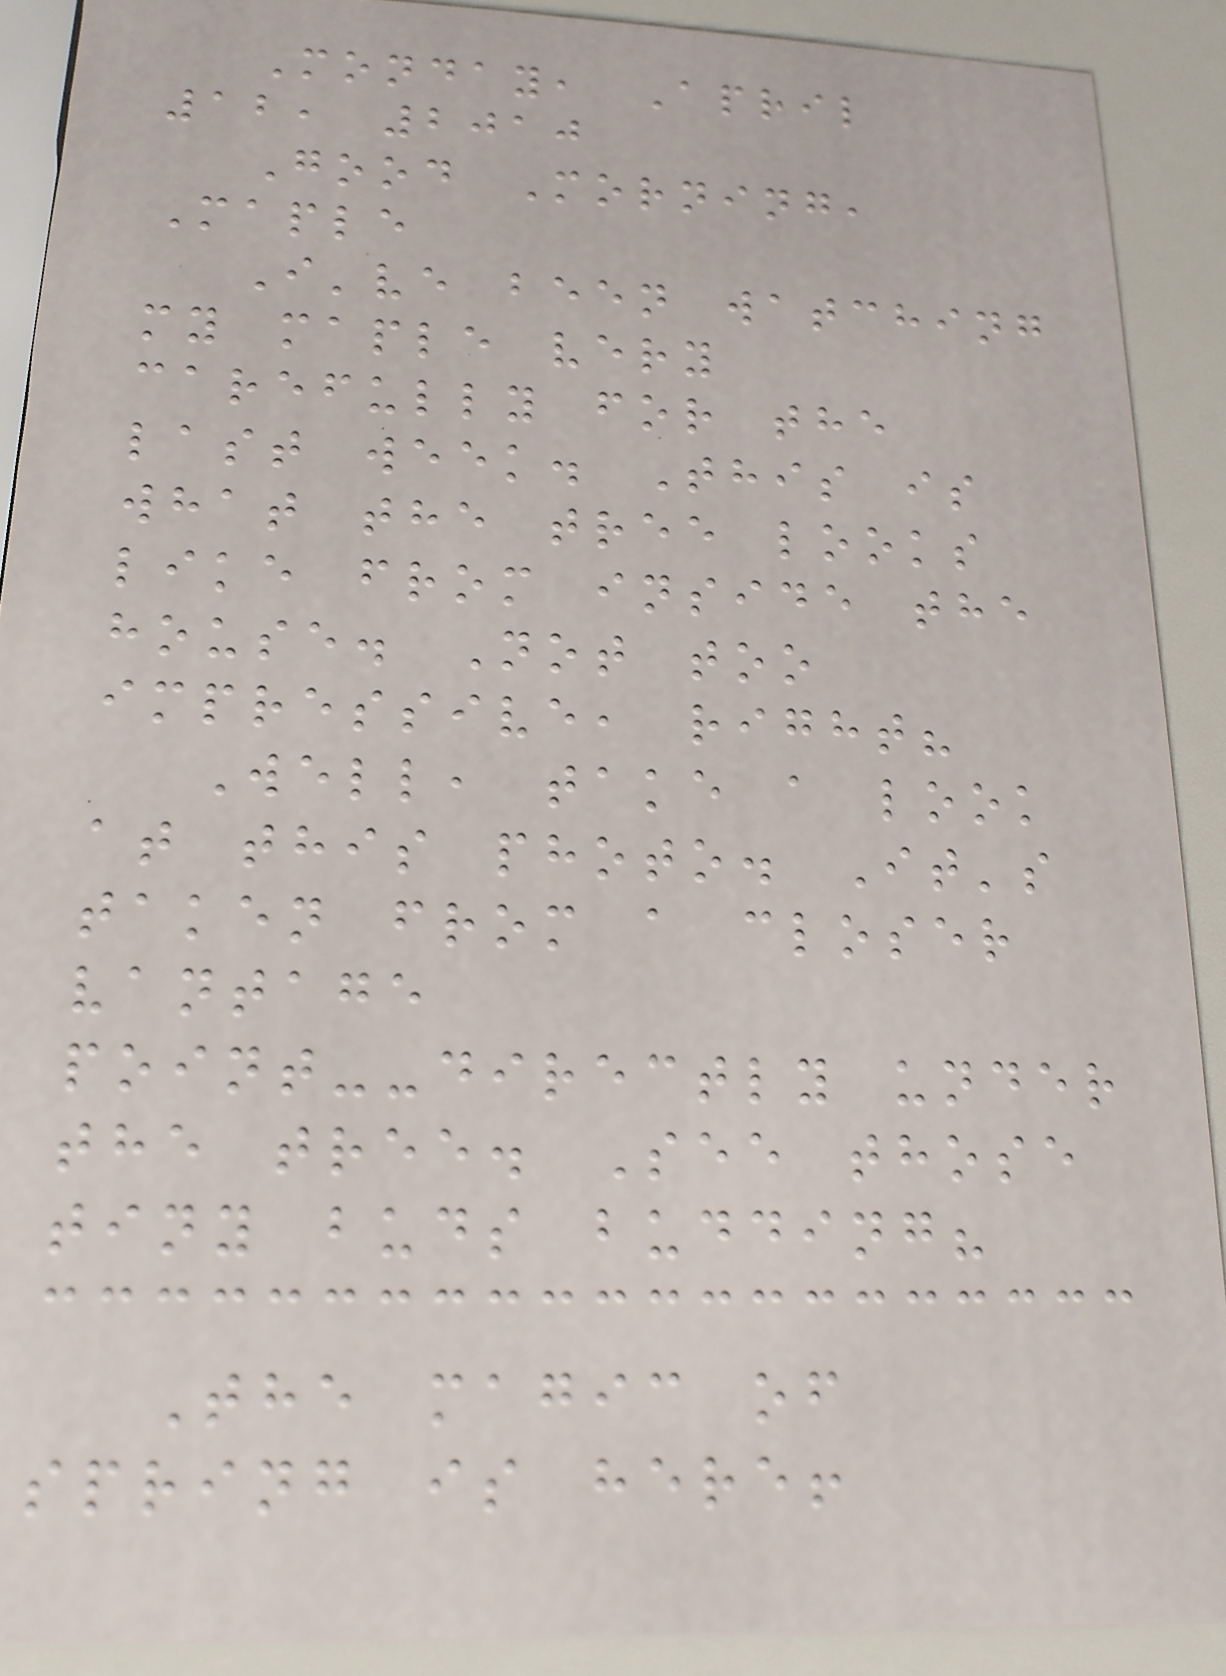Monday, April
12, 2010
Good Morning,
Maple
I've been watching
my maple very
carefully for the
last week. This is
what the tree looks
like from inside the
house. Not too
impressive, right?
Well, take a look
at this photo. It's
taken from a closer
vantage
point--directly under
the tree. See those
tiny buds budding?
The magic of
spring is here!
